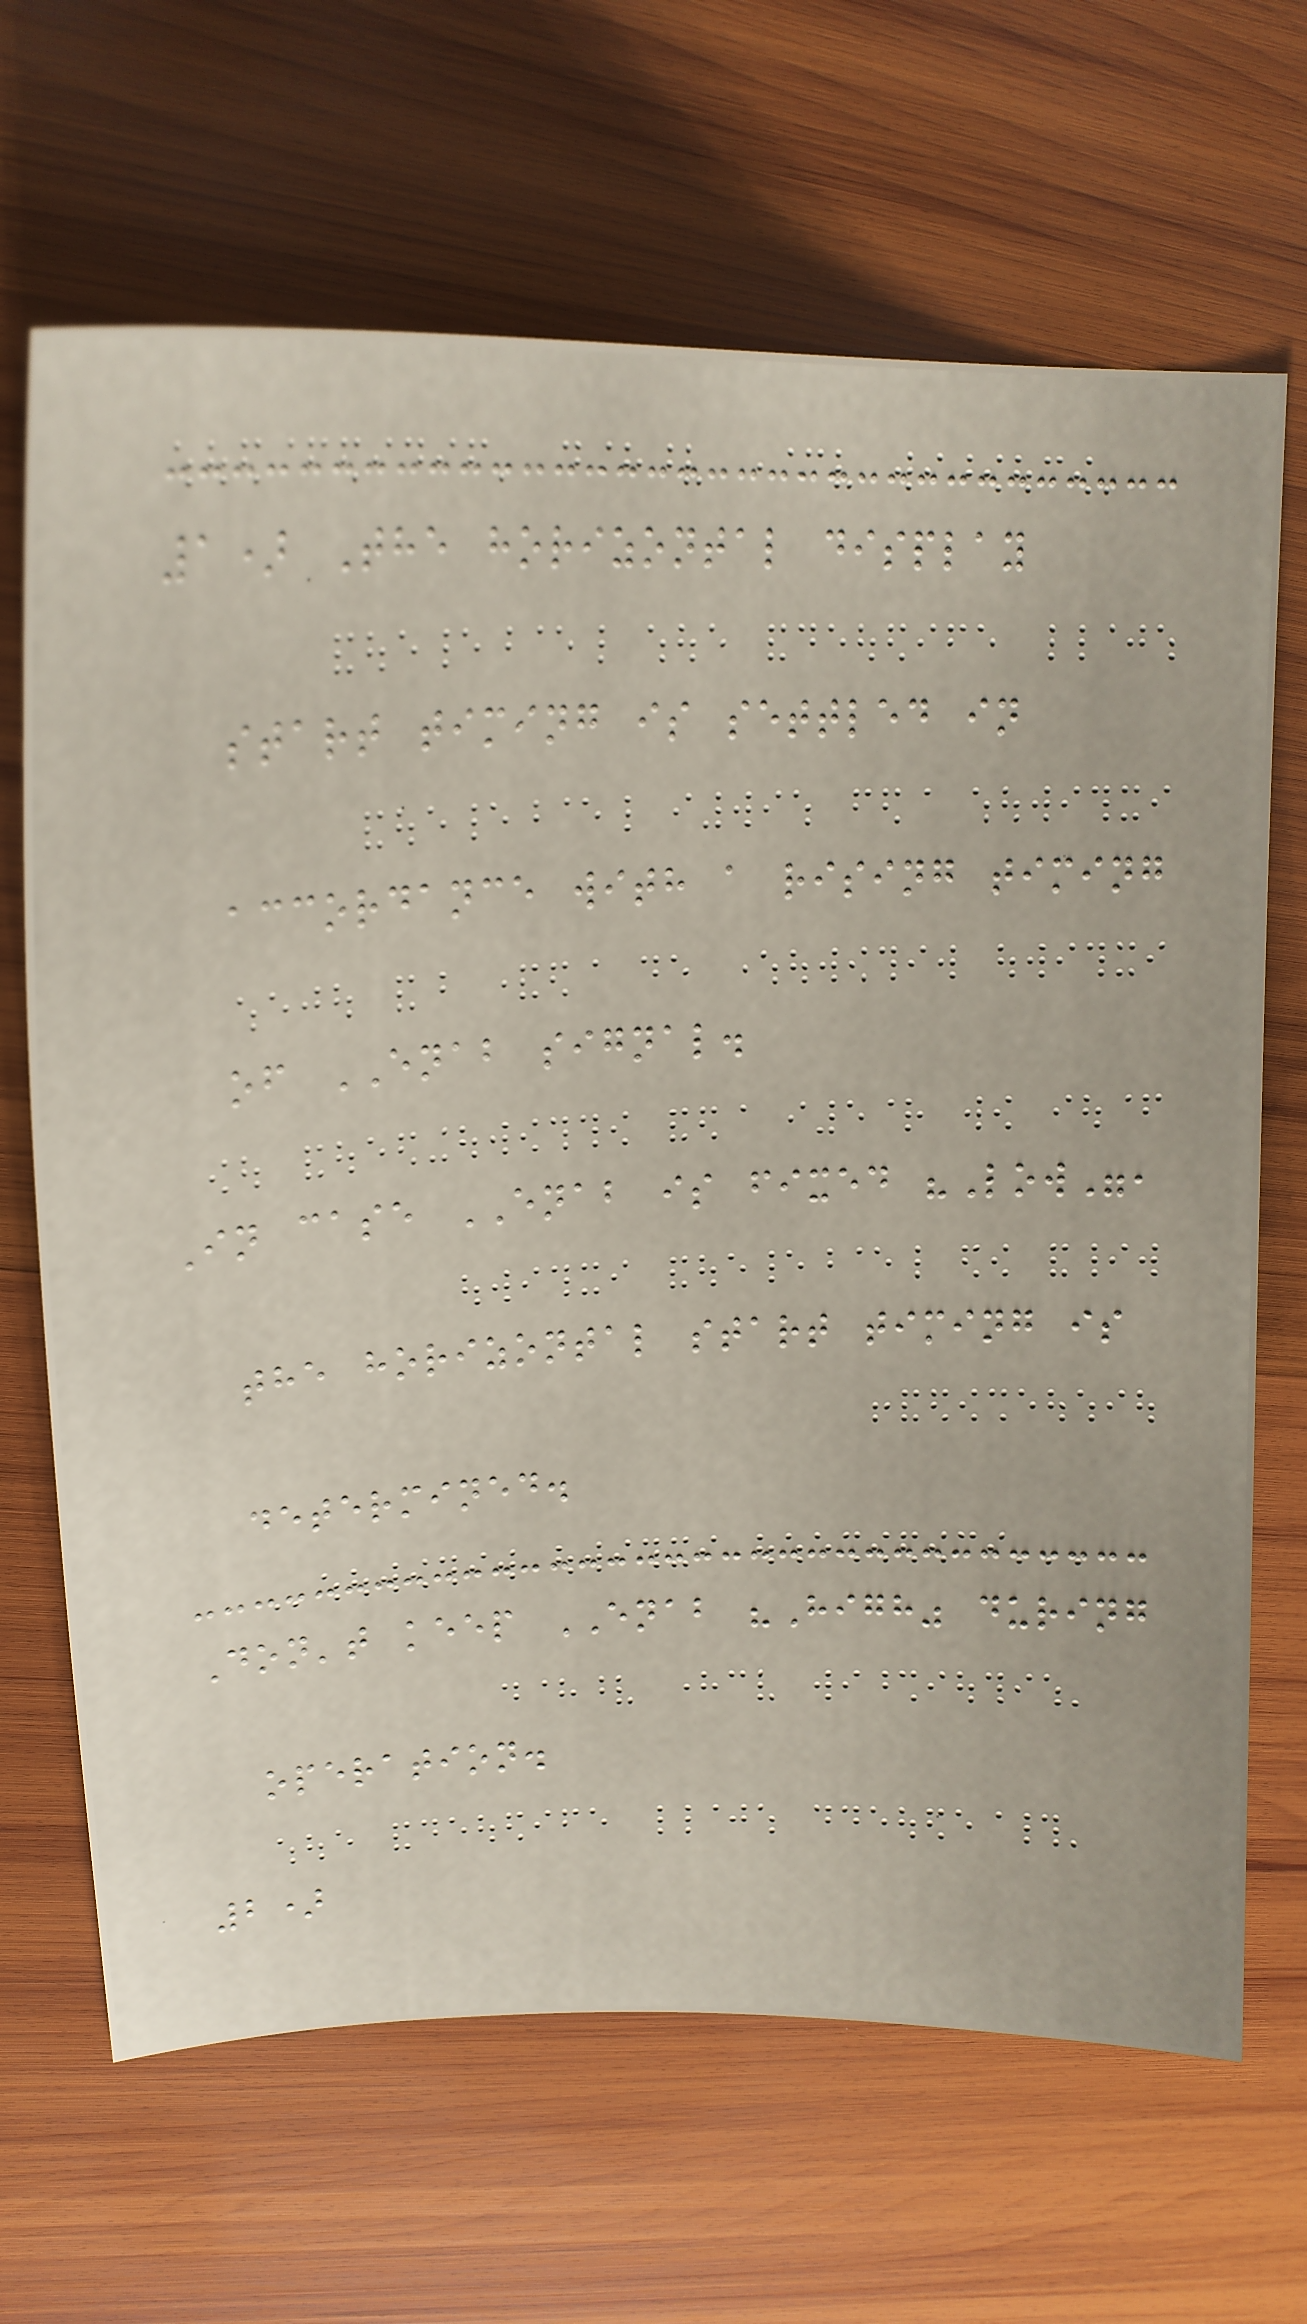1) The horizontal display
start timing is settled in
accordance with a rising timing
of ENAB signal.
In case ENAB is fixed "Low",
the horizontal start timing is
determined.
Don't keep ENAB "High" during
operation.
2)
